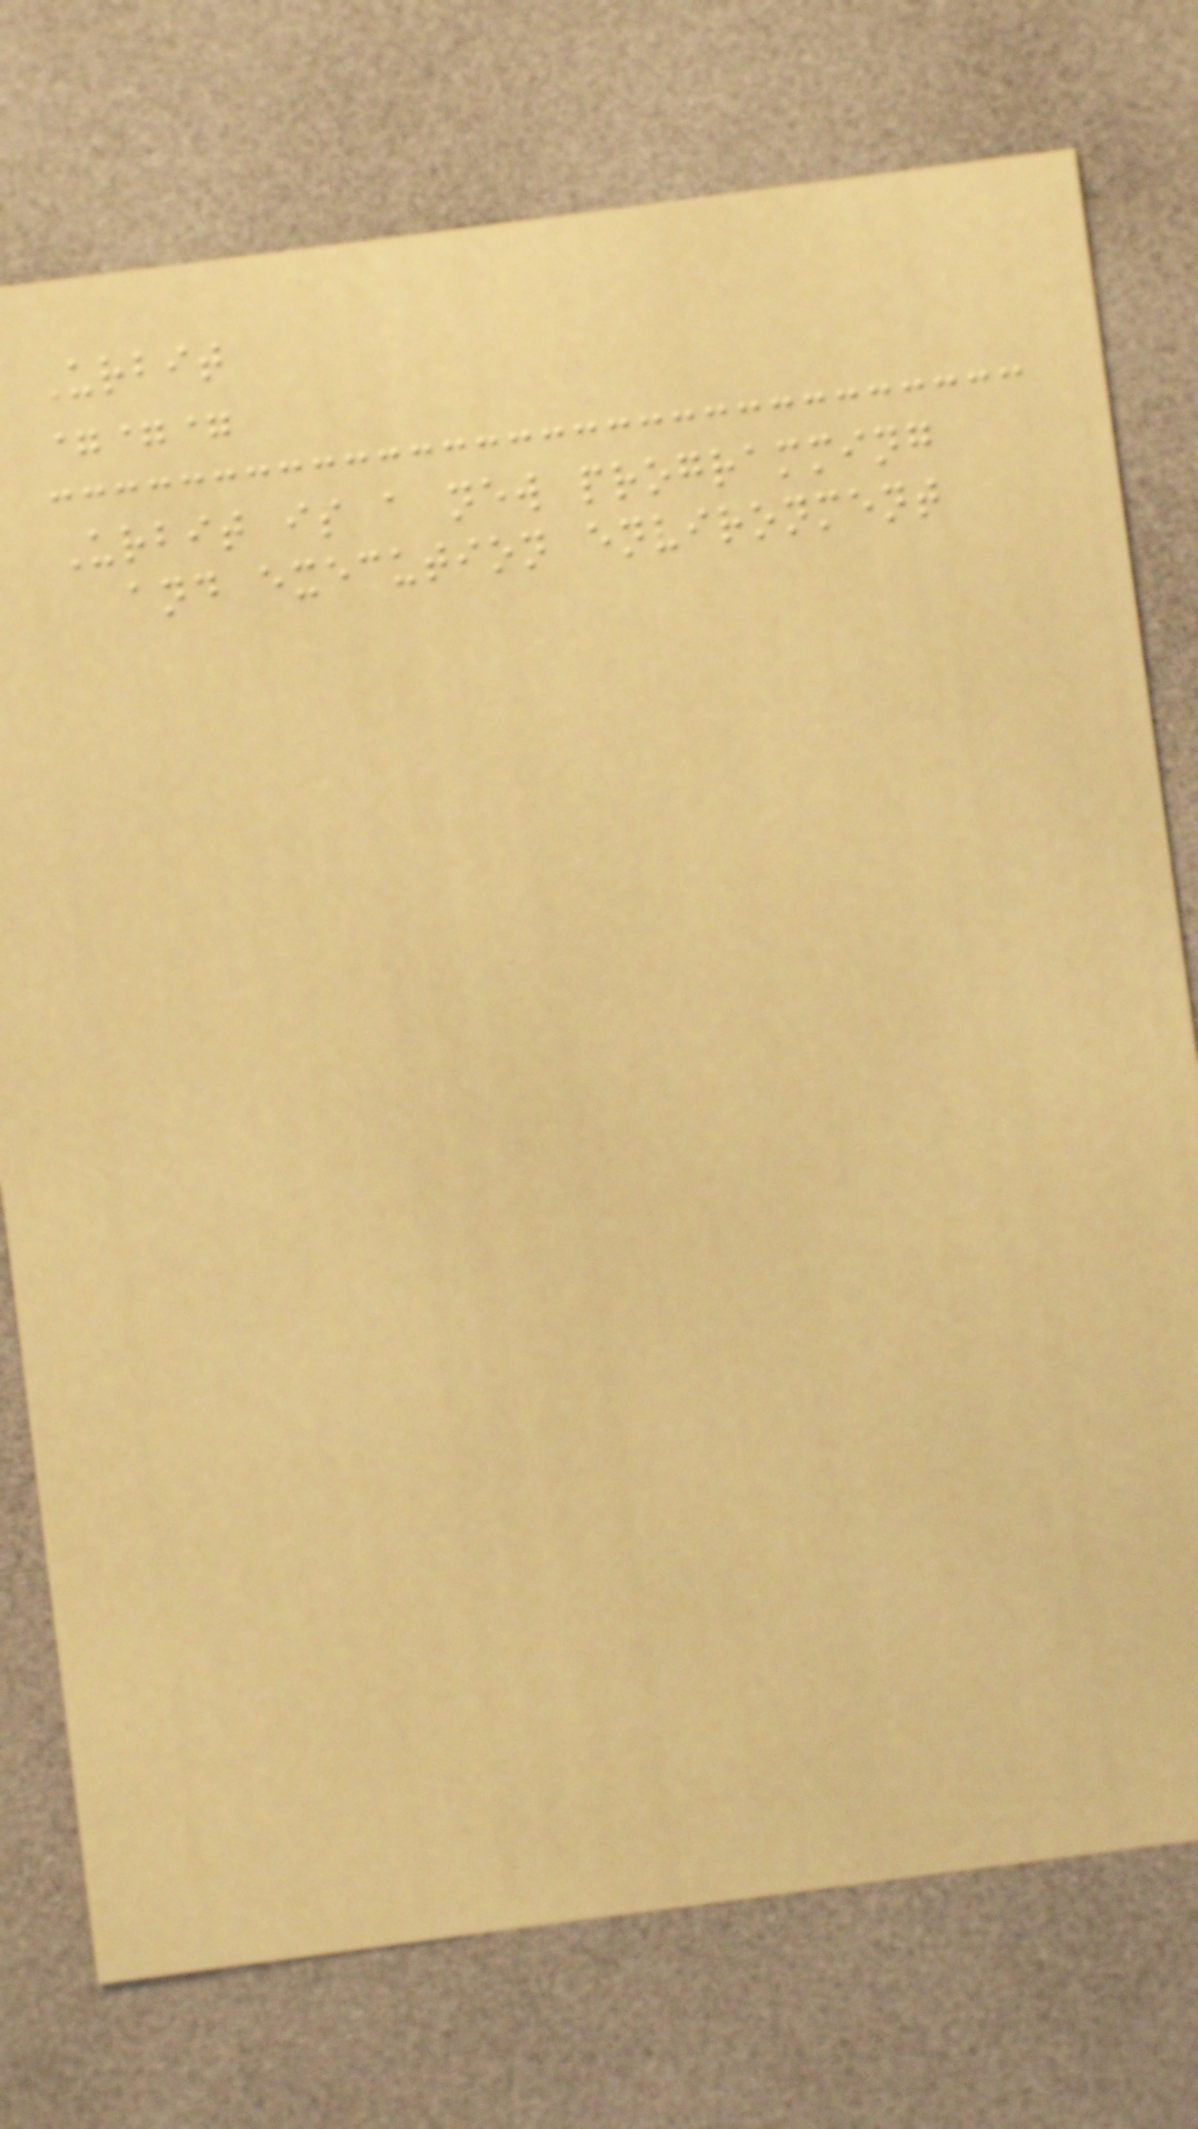Urbit
===
Urbit is a new programming
and execution environment
